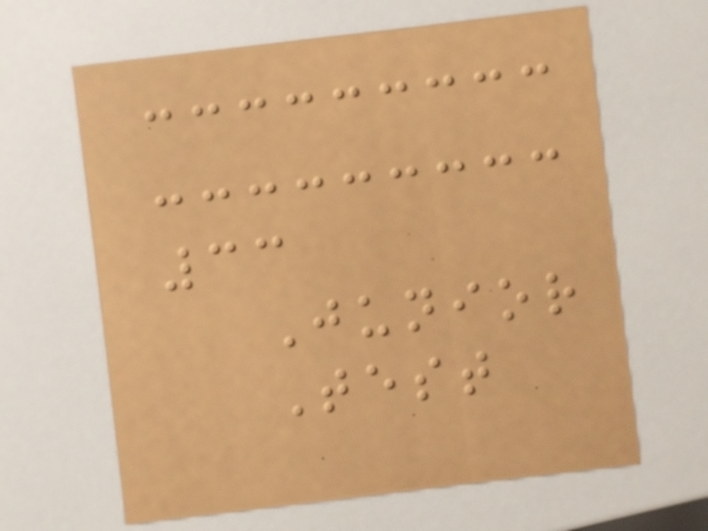33
Junior
Test
